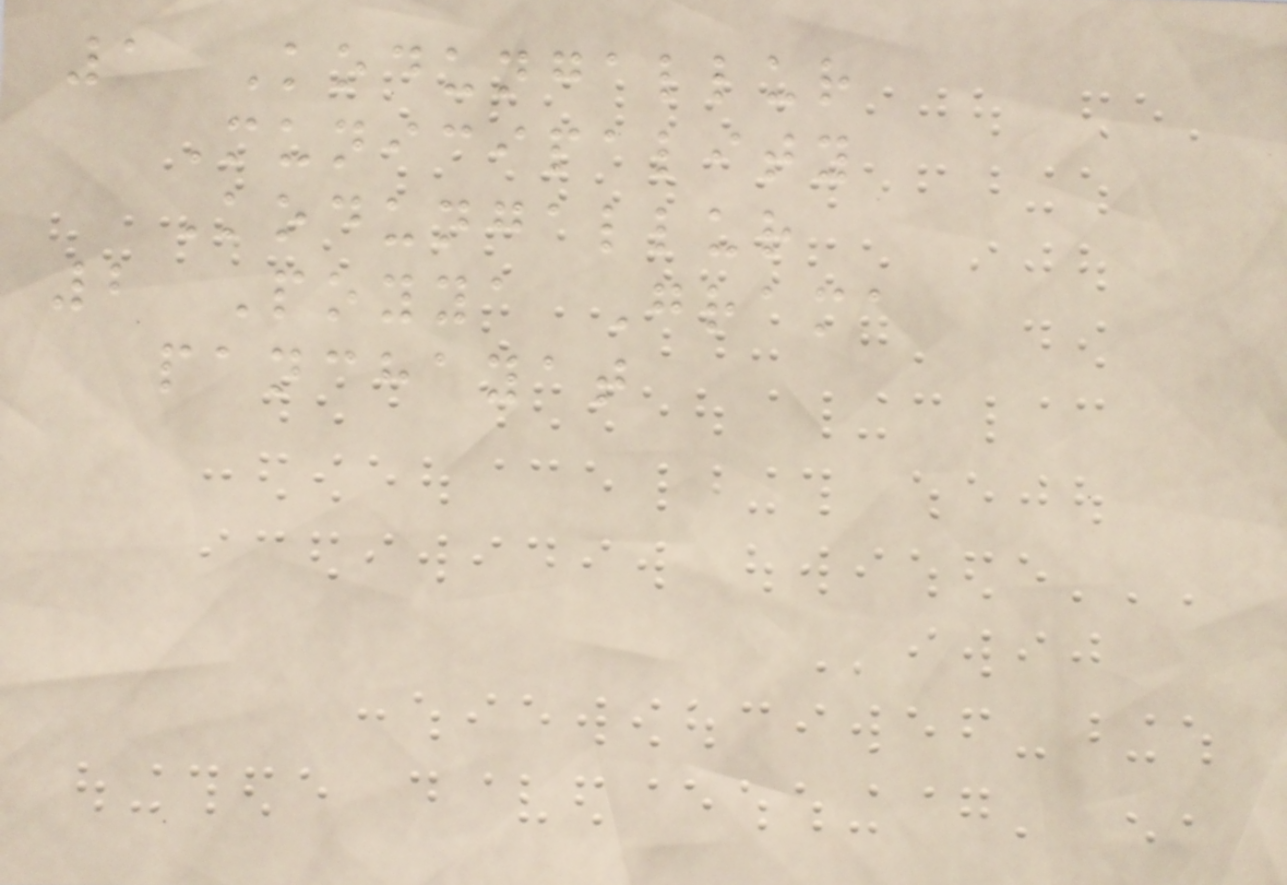1 Kodungallur
Municipality
Kodungallur
2 Poyya Grama
panchayat
